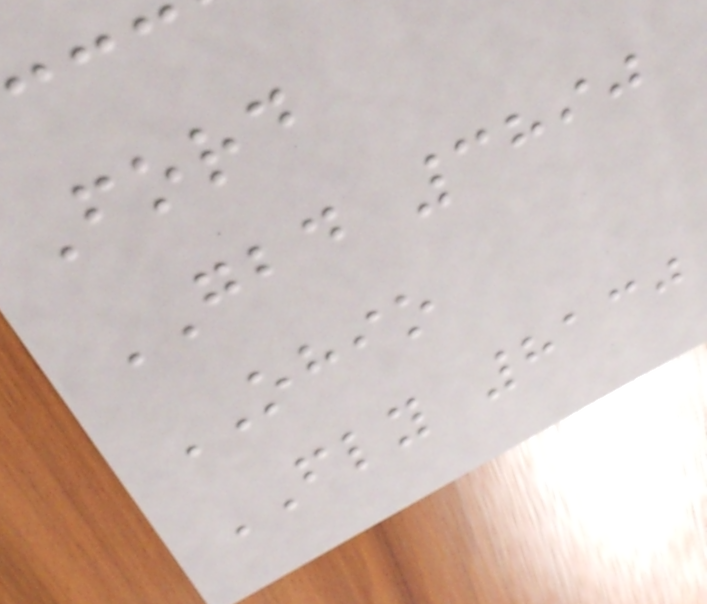Ford
GBD 3890
OHIO
FLY 8130
